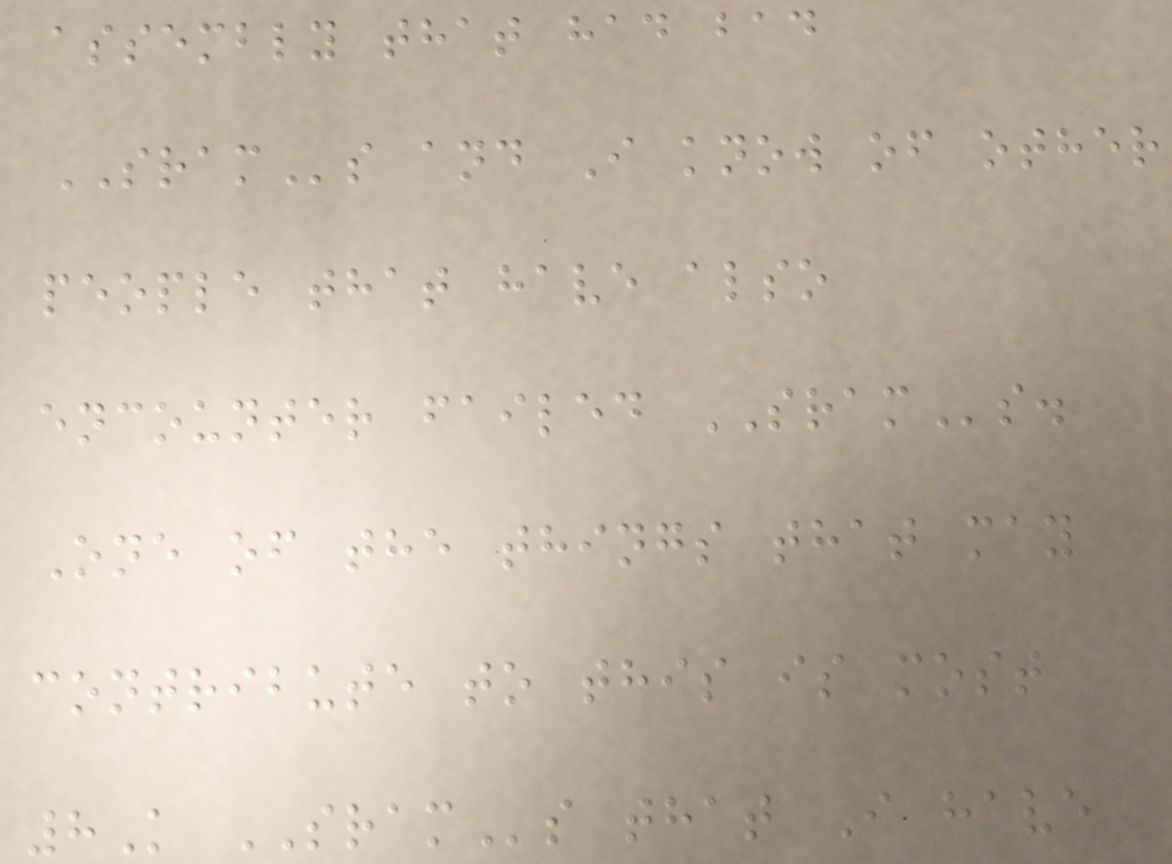assembly that had bad
SRAMs and I know of other
people that have also
encounter failed SRAMs.
One of the things that may
contribute to this is most
8K SRAMs that I have
